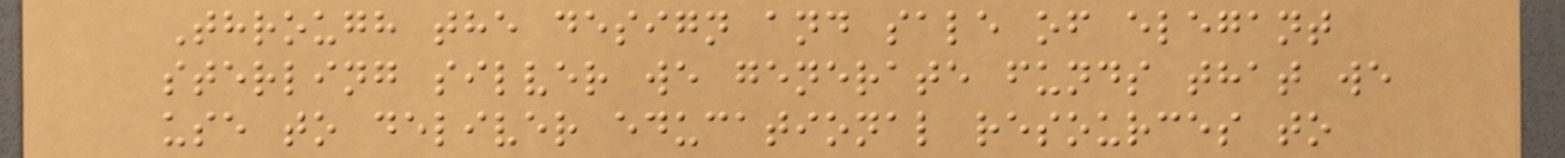Through the design and sale of elegant
sterling silver we generate funds that we
use to deliver educational resources to
